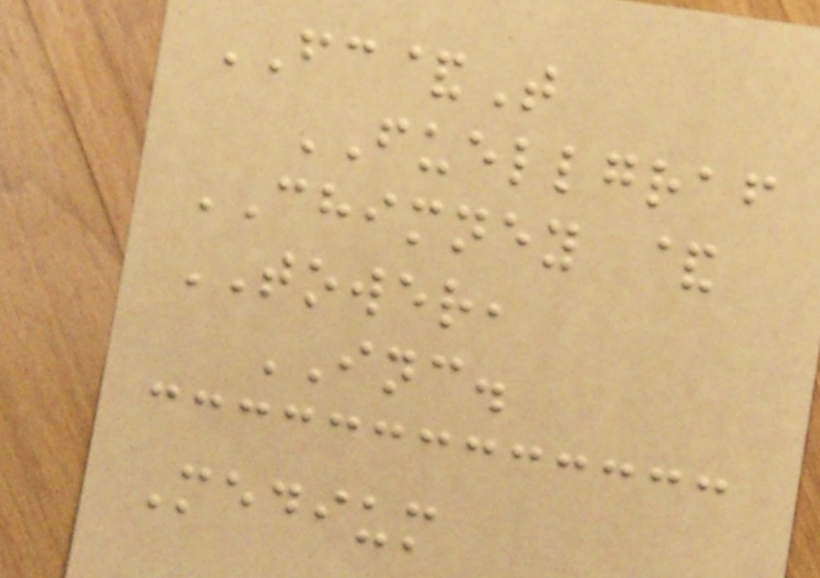FC&T
FUELLGRAF
CHIMNEY &
TOWER,
INC.
Medium
